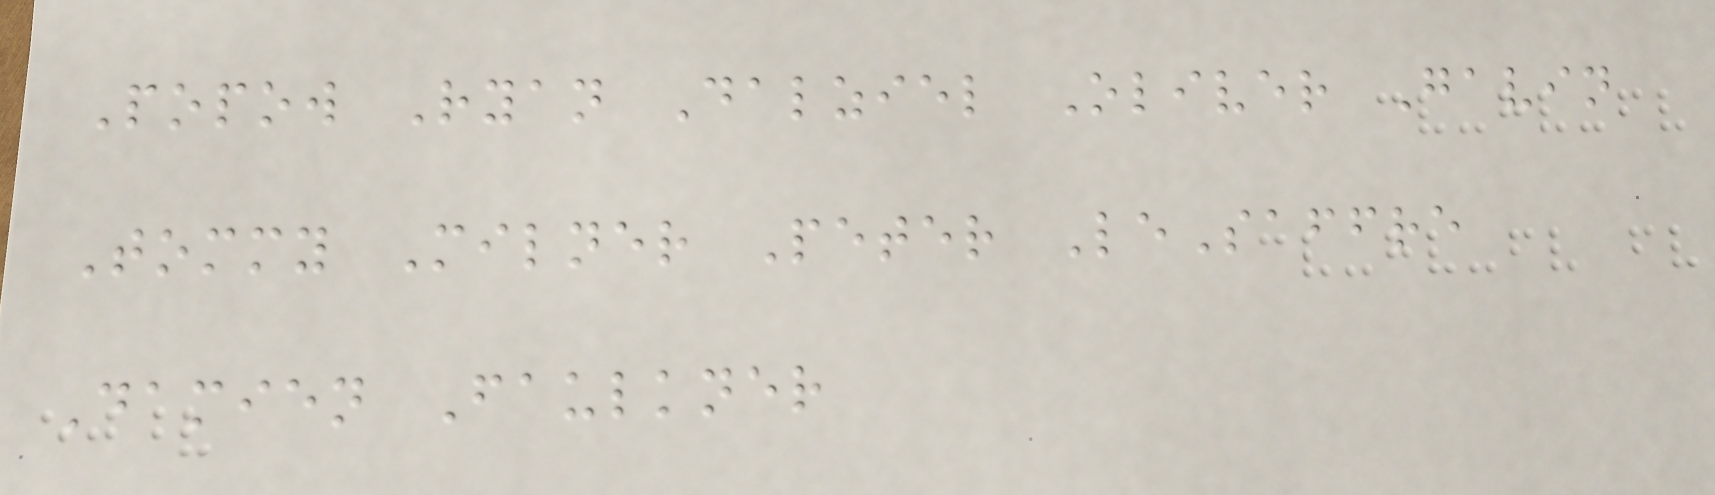Popow Ryan Dalziel Oliver Gavin
Tommy Milner Peter LeSaffre
Damien Faulkner
